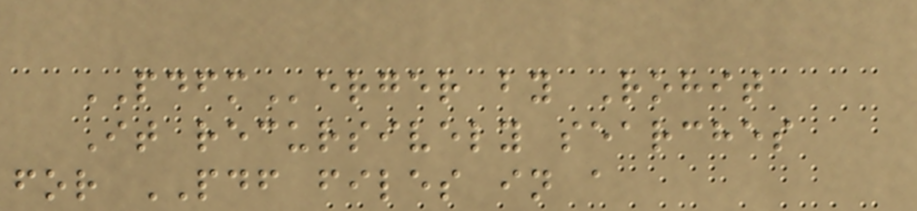PDFMerger by Rohit
It recursively searches
for PDF files in a
